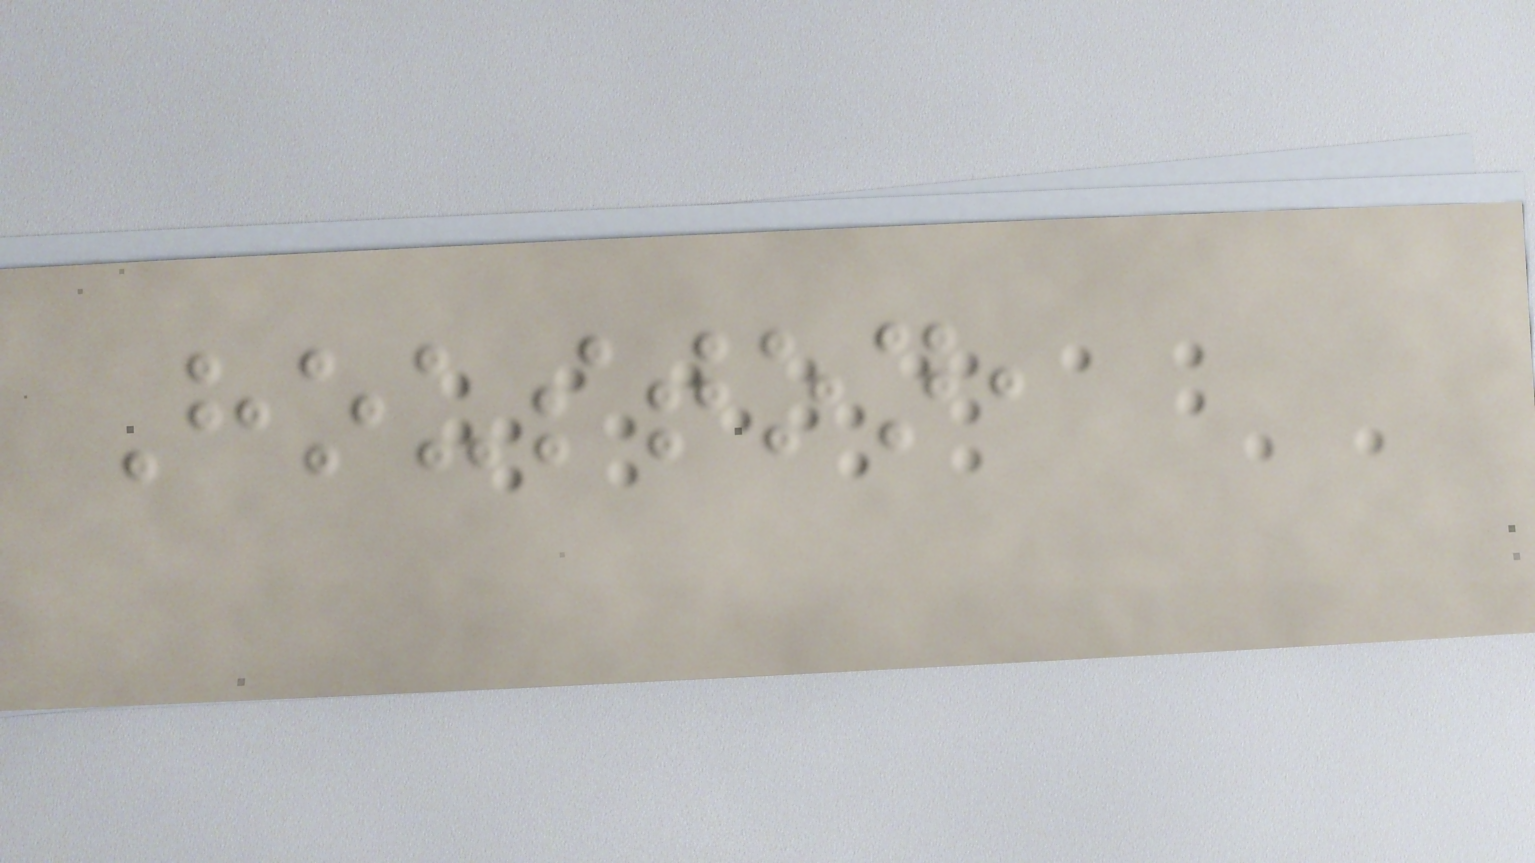Houston,
